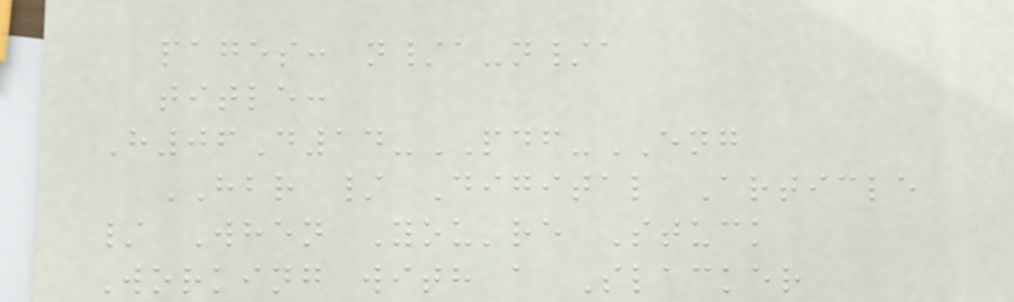pages: n/a-n/a
title:
H06D14-PDF-ENG
HBR / Digital Article
/ When You're Stuck
Working with a Slacker
